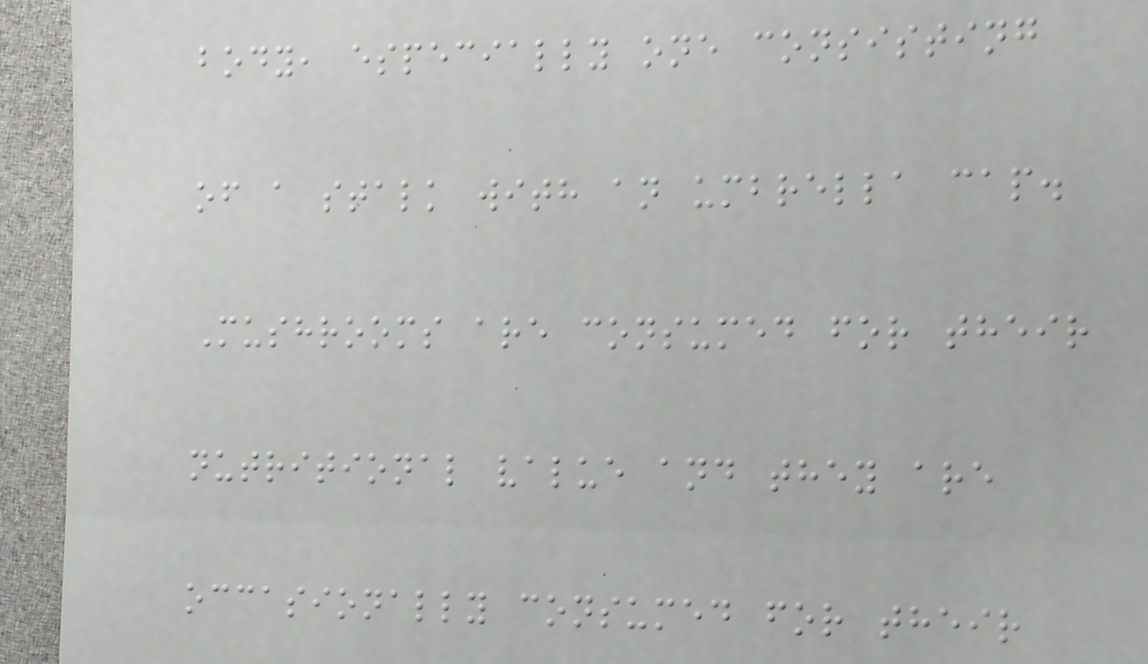body, especially one consisting
of a stalk with an umbrella cap.
Mushrooms are consumed for their
nutritional value and they are
occasionally consumed for their
